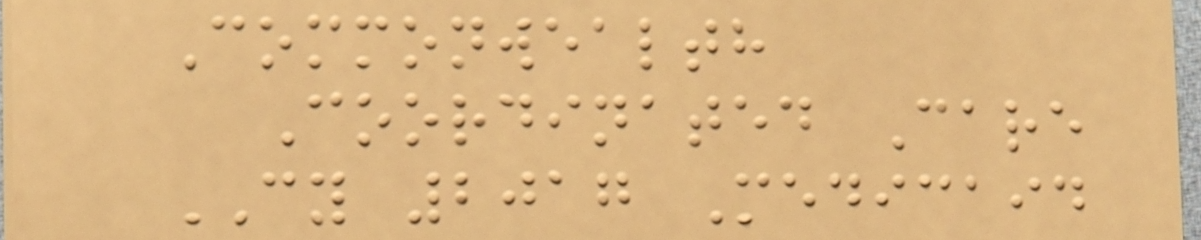Commonwealth
Coordinated Care
CY 2017 Medicaid
